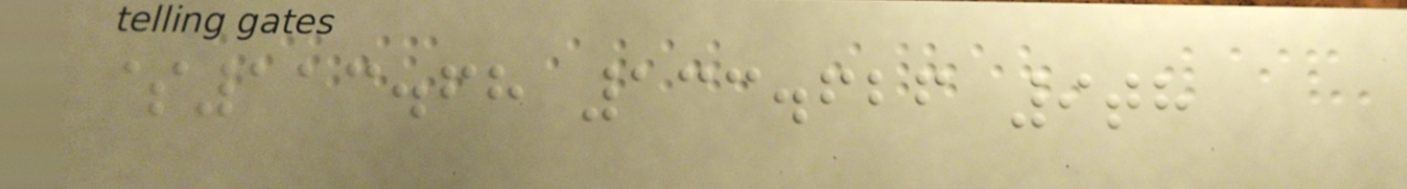$113.68 133.626 9th
